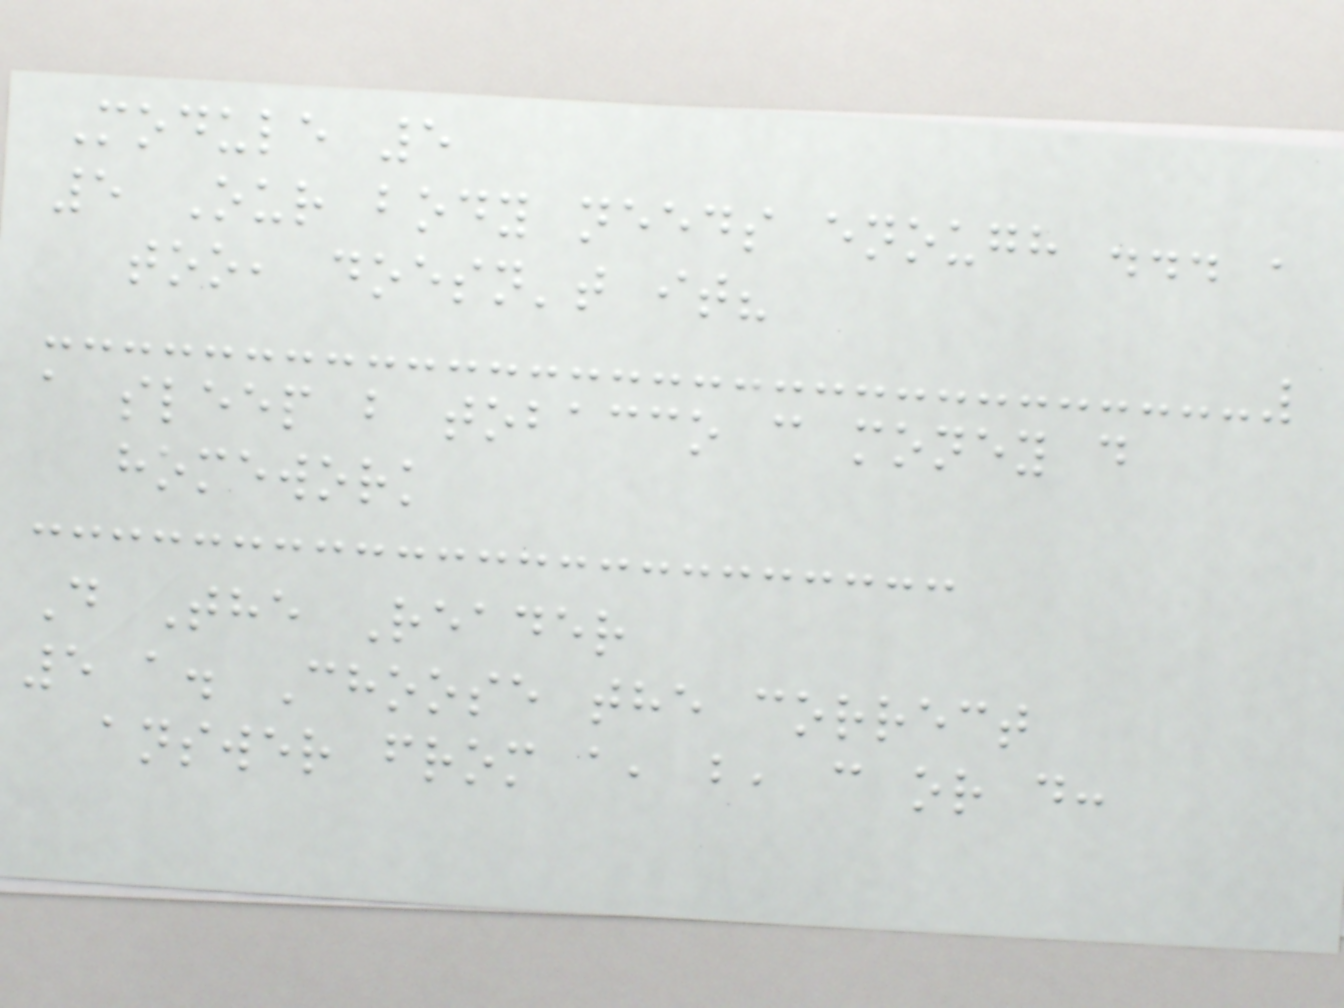Module 5
5 Our body needs enough ... ,
too, doesn't it?
a sleep b tobacco c money d
homework
D The Reader
5 a. Choose the correct
answer from a, b, c or d:
